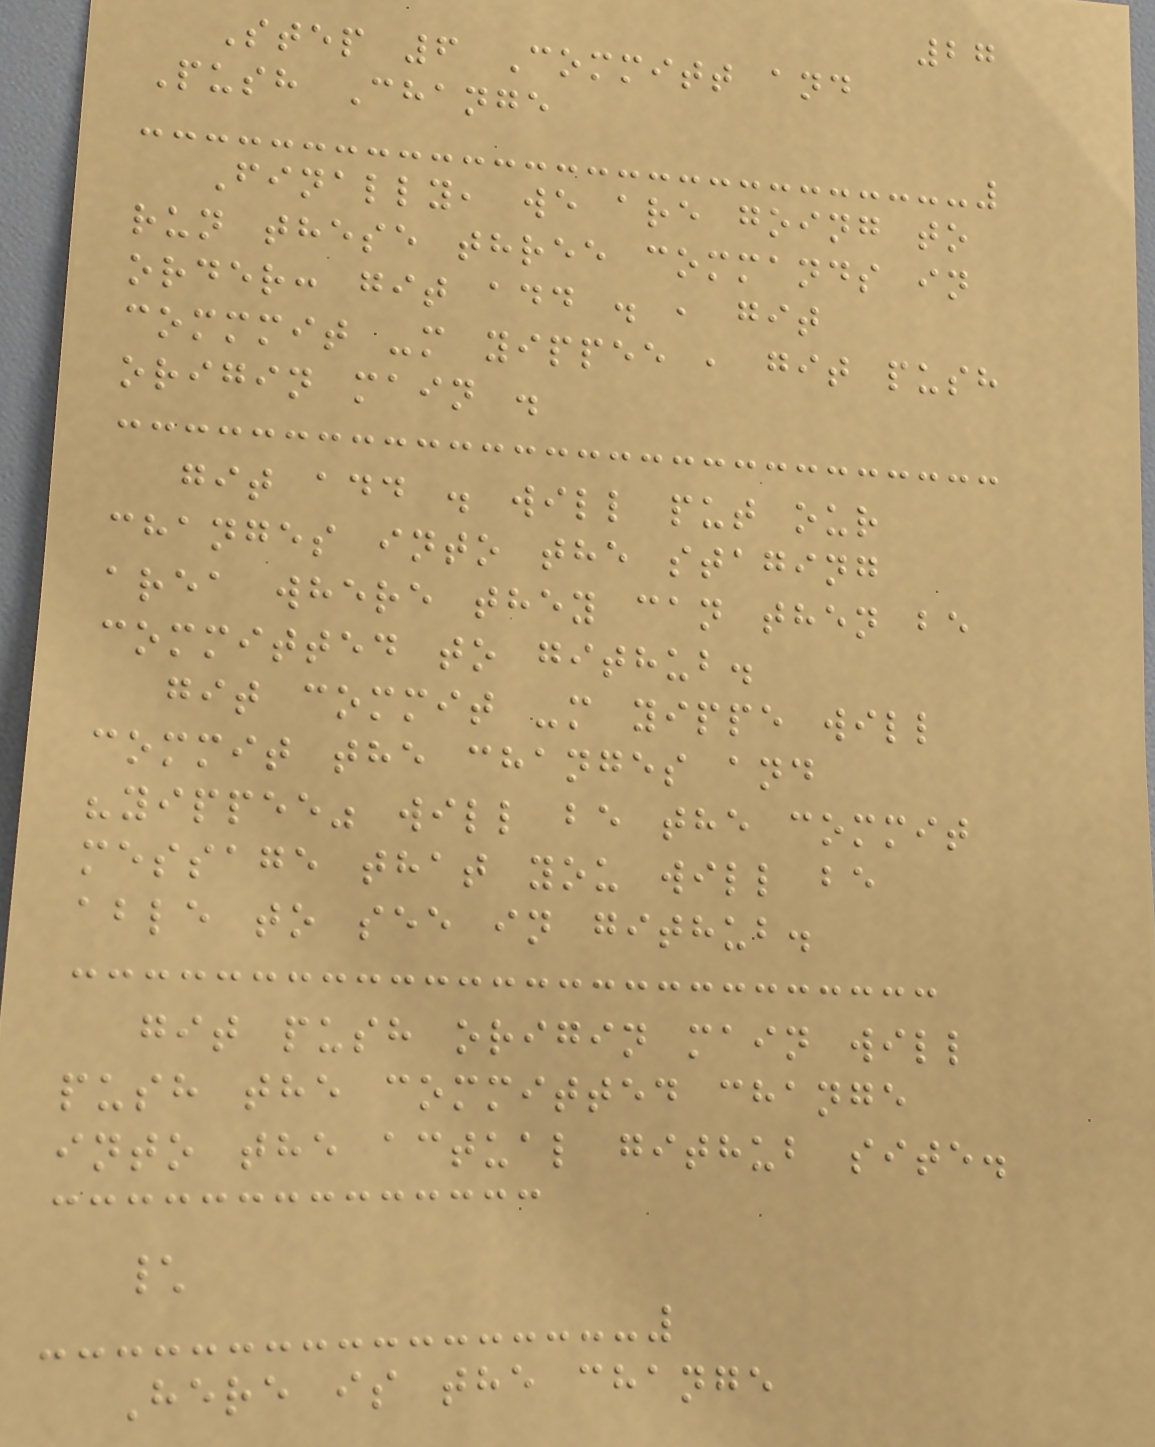27
Step 6 Committ and
Push Change
Finally, we are going to
run these three commands in
order: git add . , git
commmit -m yippee , git push
origin main .
git add . will put our
changes into the staging
area where they can then be
committed to github.
git commit -m yippe will
commit the changes and
"yippee" will be the commit
message that you will be
able to see in github.
git push origin main will
push the committed change
into the actual github site.
\
Here is the change
